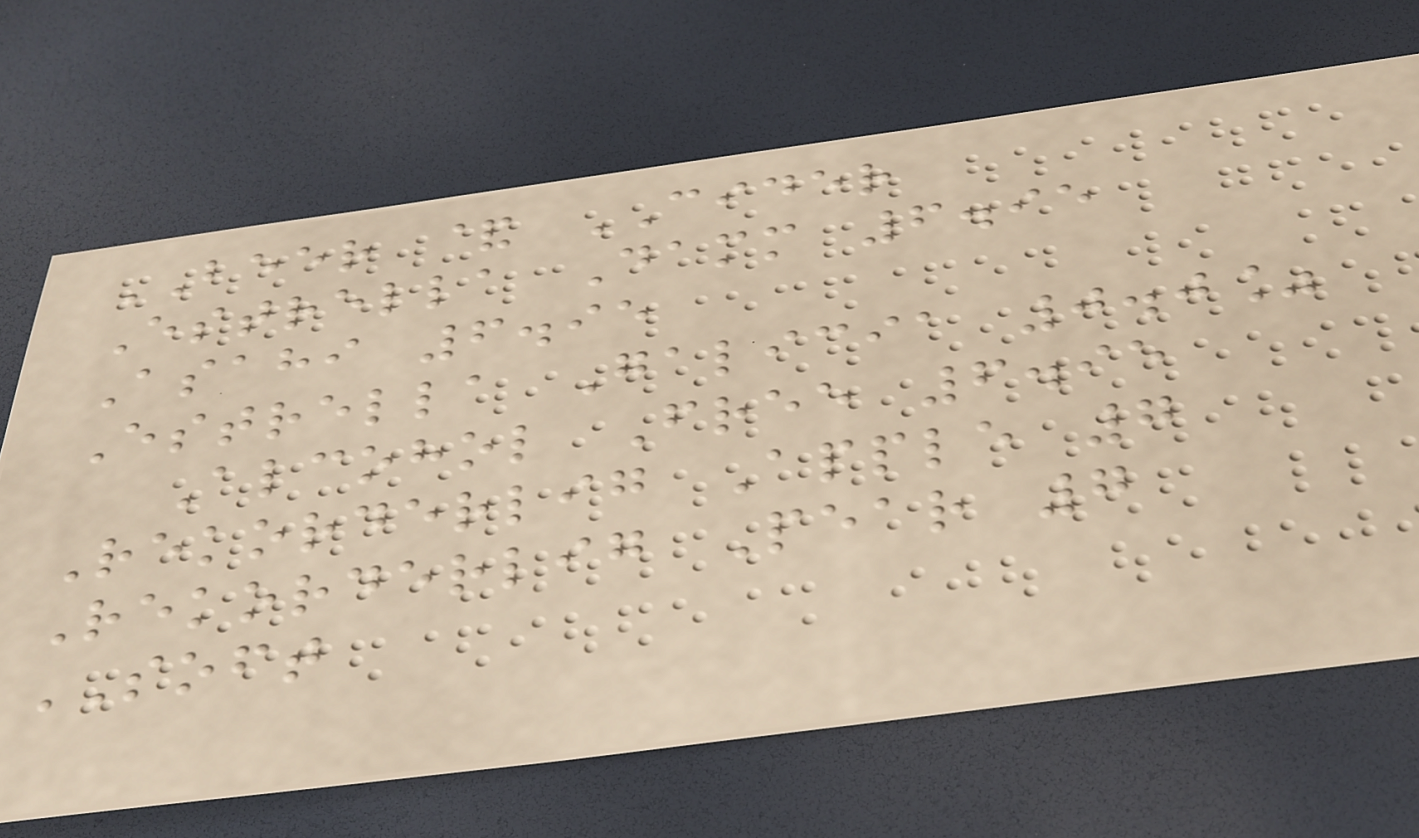BEER & CIDER
Estrella Damm 6.95
Asahi 6.95
Estrella Galicia 0.0%
Alcohol Free 6.95
Rekorderlig Apple 7
Rekorderlig Pear 7
SOFT
